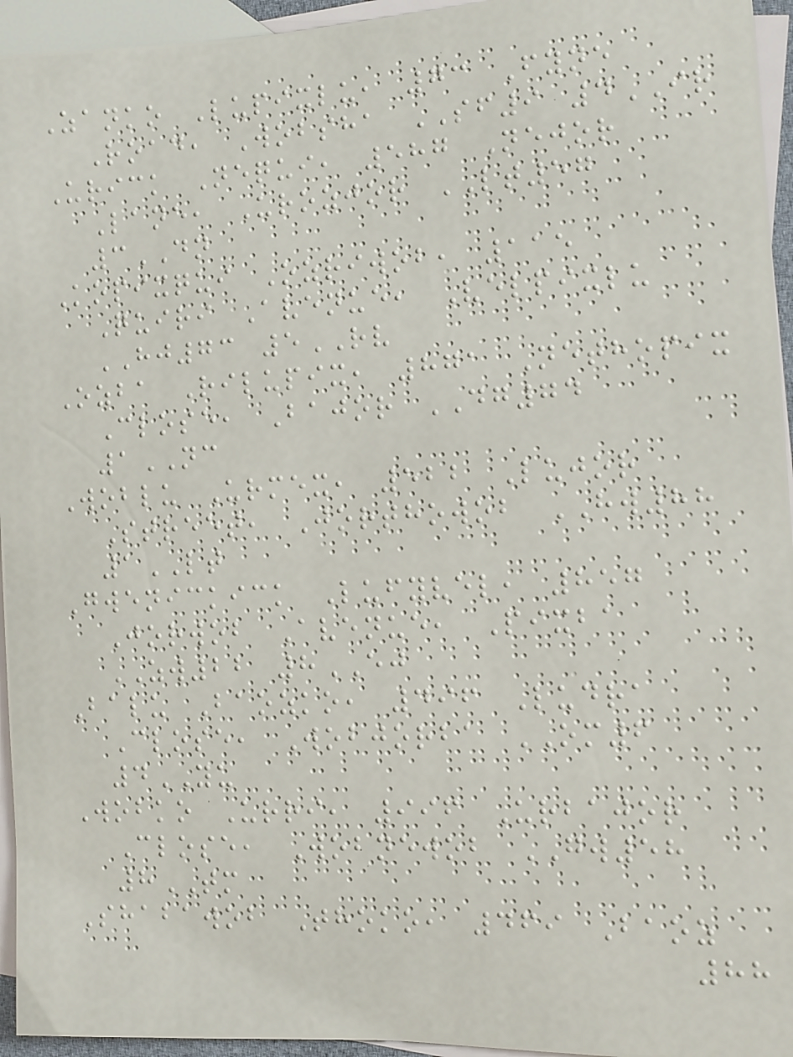Zanko Lupixlu, 73 Fyne
Road, Wobsha SF9 4IR
Urick Nequi, 587 Nejor
Lane, Urozjor LT57
3DN
Kopixqui Ozriwob, 115
Quiri Avenue, Velpixlu
HJ73 5RV
Ozba Rilupix, 871 Nethopix
Close, Bajor DG74
1NC
Woblu Urmex, 522 Lujor
Street, Jorthowob HW88
1LT
Gwenickick Lufyvel, 857
Jorwob Avenue, Pixba
ZW22 8EJ
Balu Baozko, 496 Ludra
Close, Wobjorba OM6
4YU
Wobko Urri, 996 Urbajor
Close, Wobnewob GW58
8TM
Shabawob Thoko, 469 Baoz
88
